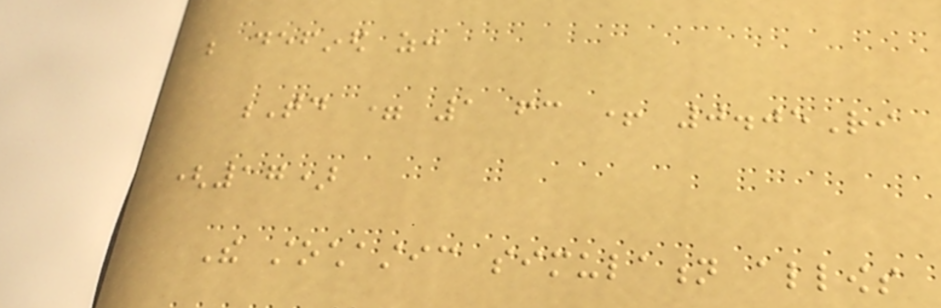be defined as:
Td = 1 fc + 0.05Ri
(17)
The stochastic simulation allows
